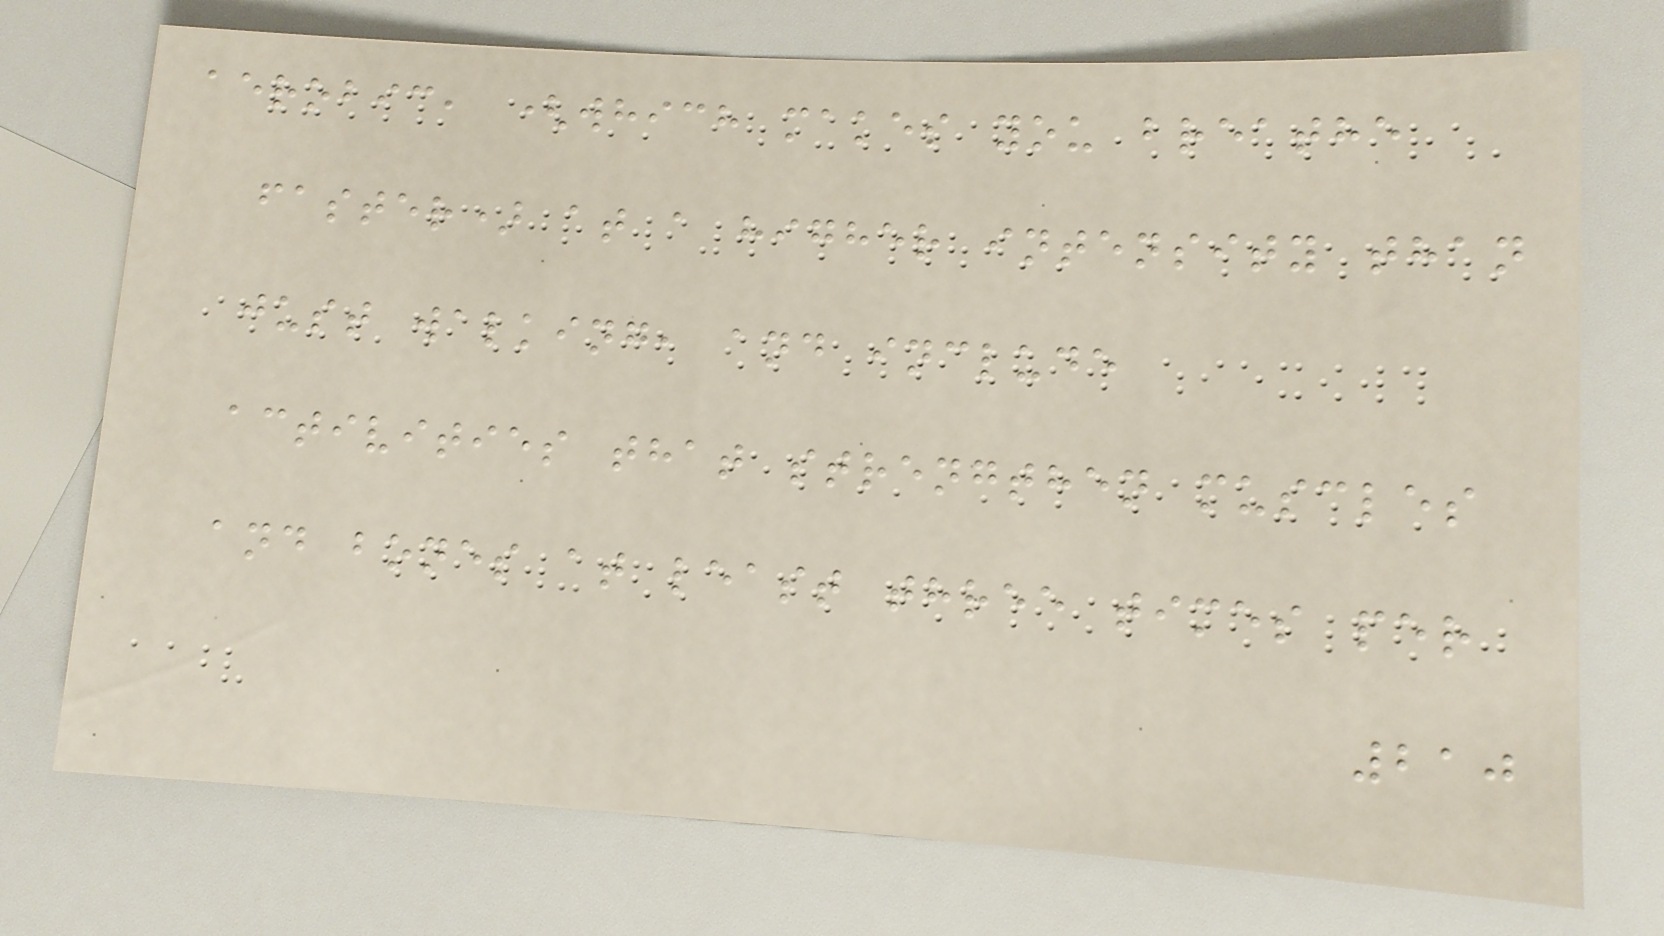aerobic, (which makes you breathe
faster) at a higher intensity than
just walking, and include
activities that strengthen muscles
and bones at least three times per
210
